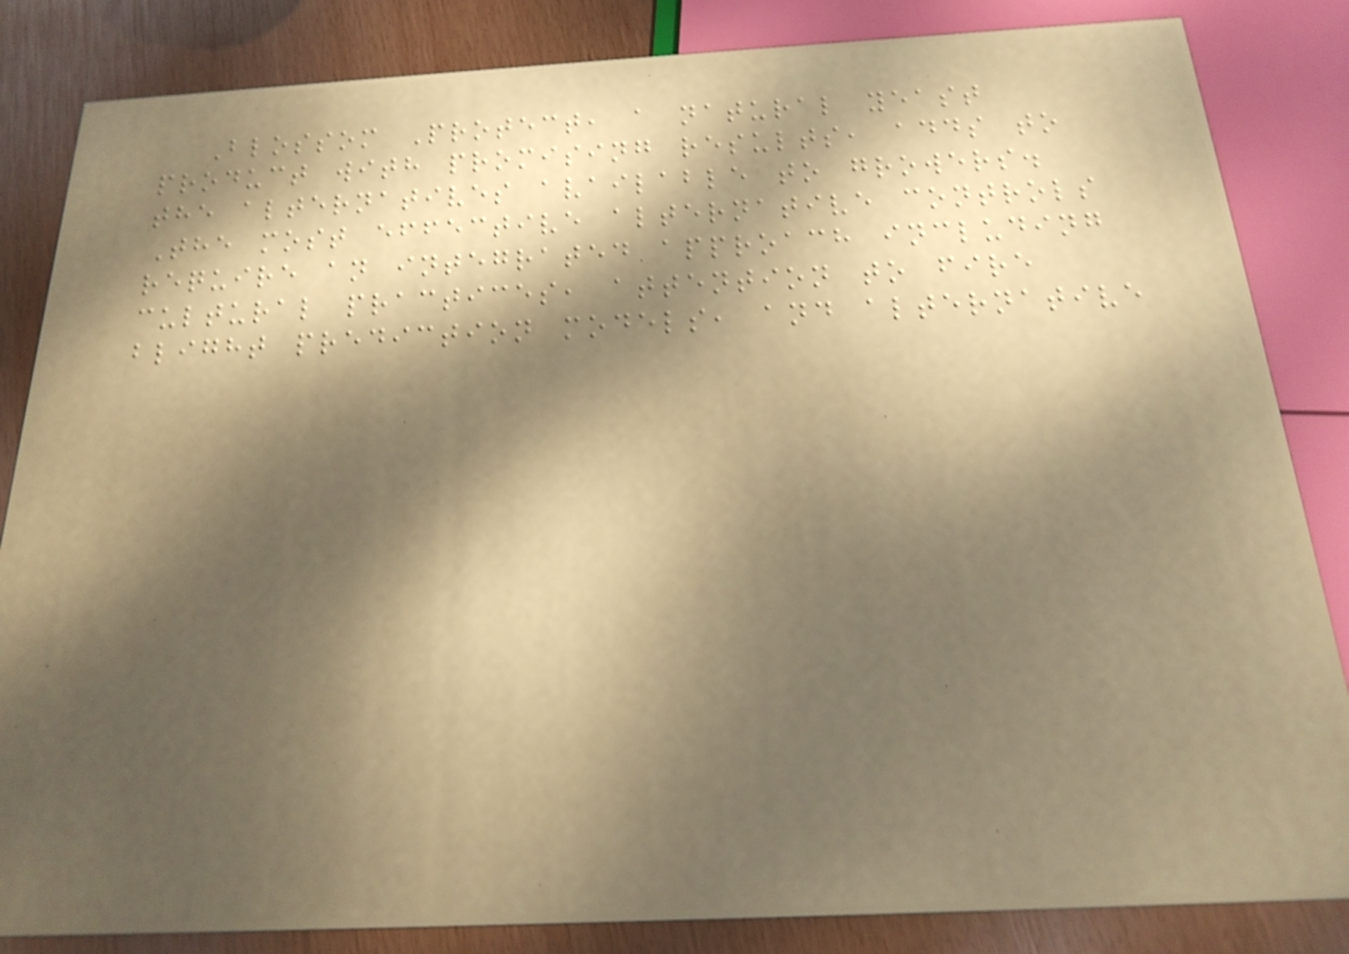Blossom Protect, a natural yeast
product with promising results, adds to
the alternatives available to growers.
The most effective alternative controls
require an integrated approach including
cultural practices, attention to fire
blight prediction models, and alternative
